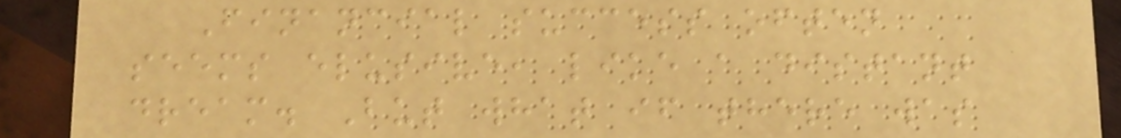Financial success often
seems elusive, like a distant
dream. But what if there was
